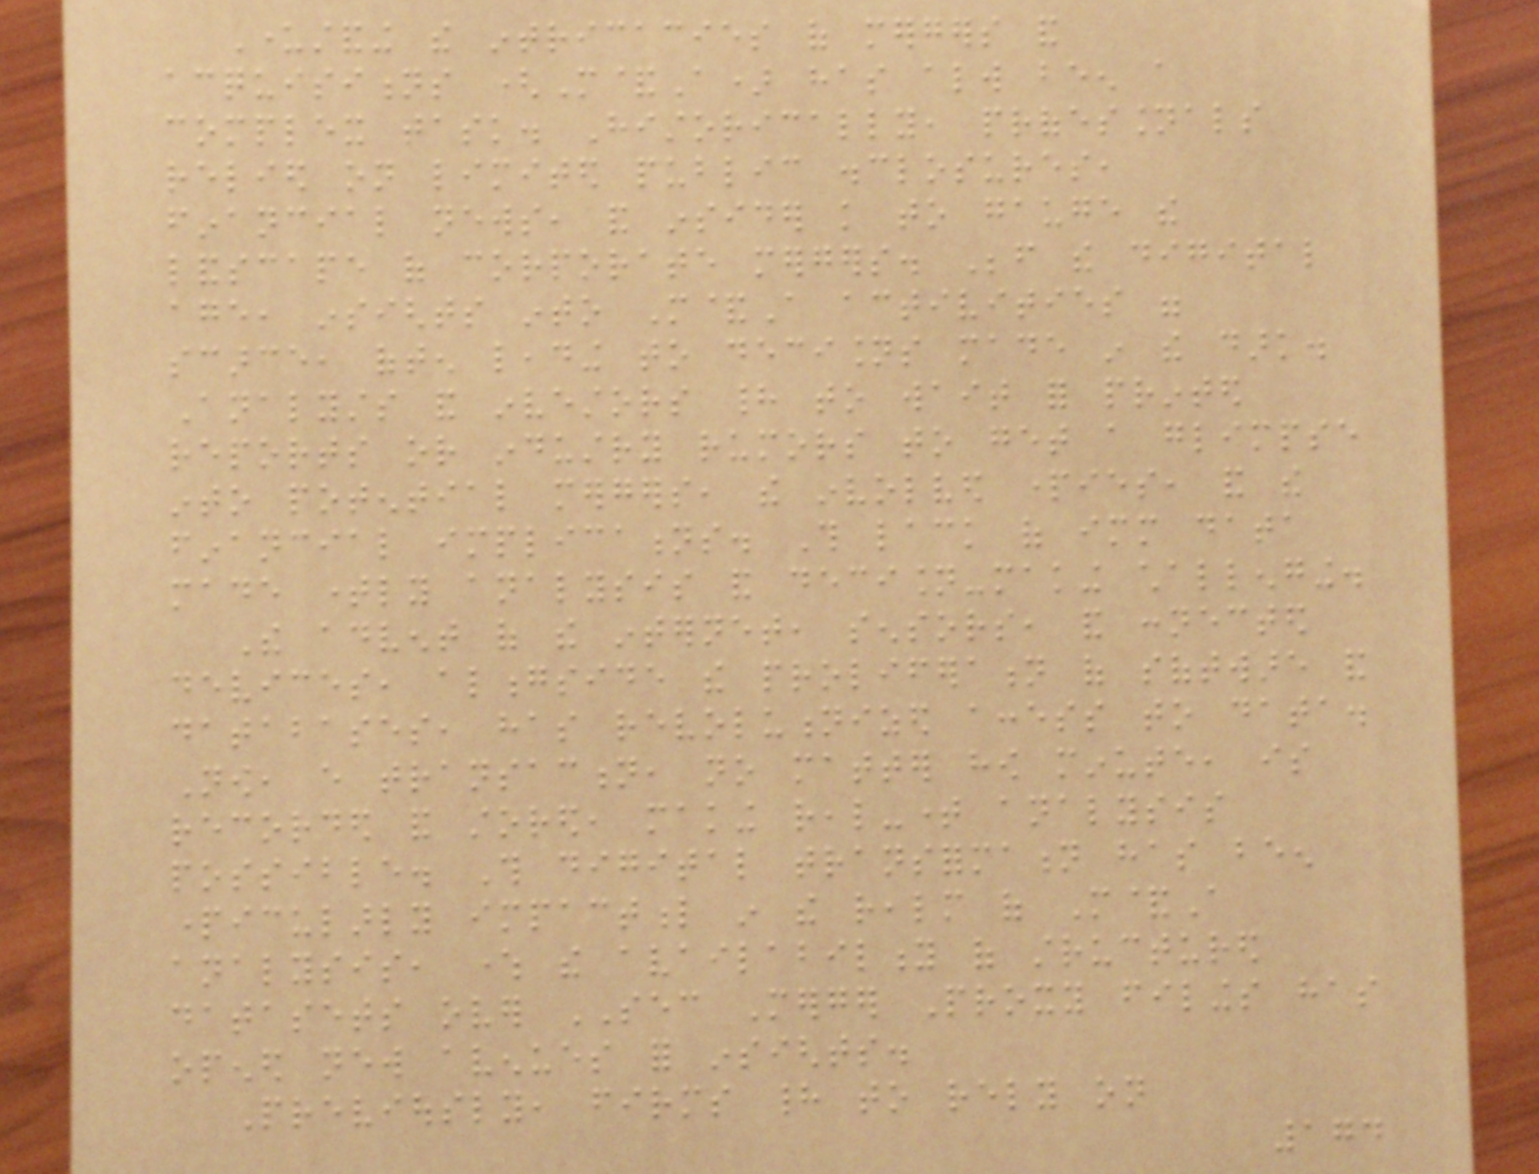Understanding the intricacies of mergers and
acquisitions (M&A) has always been a
complex task. Historically, professionals
relied on limited public disclosures,
financial news, and insider knowledge to gauge the
landscape of corporate mergers. Before the digital
age, insights into M&A activities were
scarce, often leading to decisions made in the dark.
Analysts and investors had to wait for printed
reports or industry rumors to get a glimpse
into potential mergers, the involved parties, and the
financial implications. This lack of immediate data
made timely analysis and decision-making challenging.
The advent of the internet, sensors, and connected
devices, alongside the proliferation of software and
databases, has revolutionized access to data.
Now, every transaction, no matter how minute, is
recorded and stored, making real-time analysis
possible. This digital transformation has been
particularly impactful in the realm of M&A
analysis, where the availability of structured
datasets over SEC Merger Proxy filings has
opened new avenues for insights.
Previously, firms had to rely on
174
